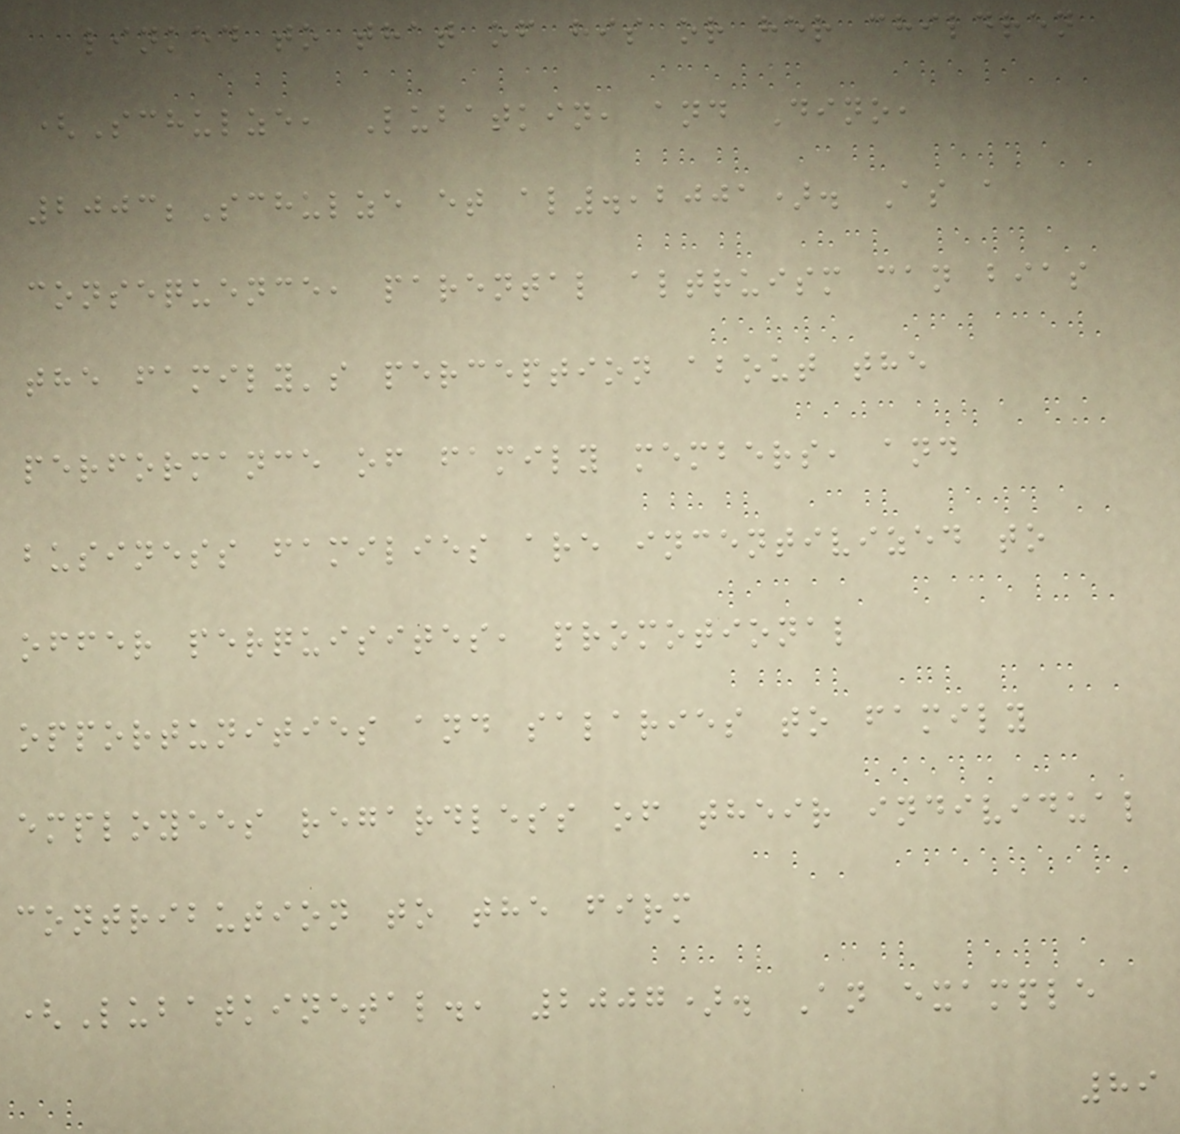linked to that of his or her children
(Schulze, Lubatkin, and Dino,
2003;Schulze et al.,2001). As a
consequence, parental altruism can bias
the family's perception about the
performance of family members, and
business families are incentivized to
offer perquisites, promotional
opportunities and salaries to family
employees regardless of their individual
contribution to the firm
(Lubatkinetal., 2007). An example
89
